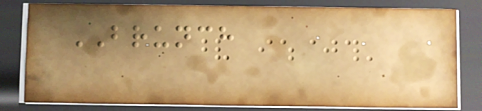BRUNCH
